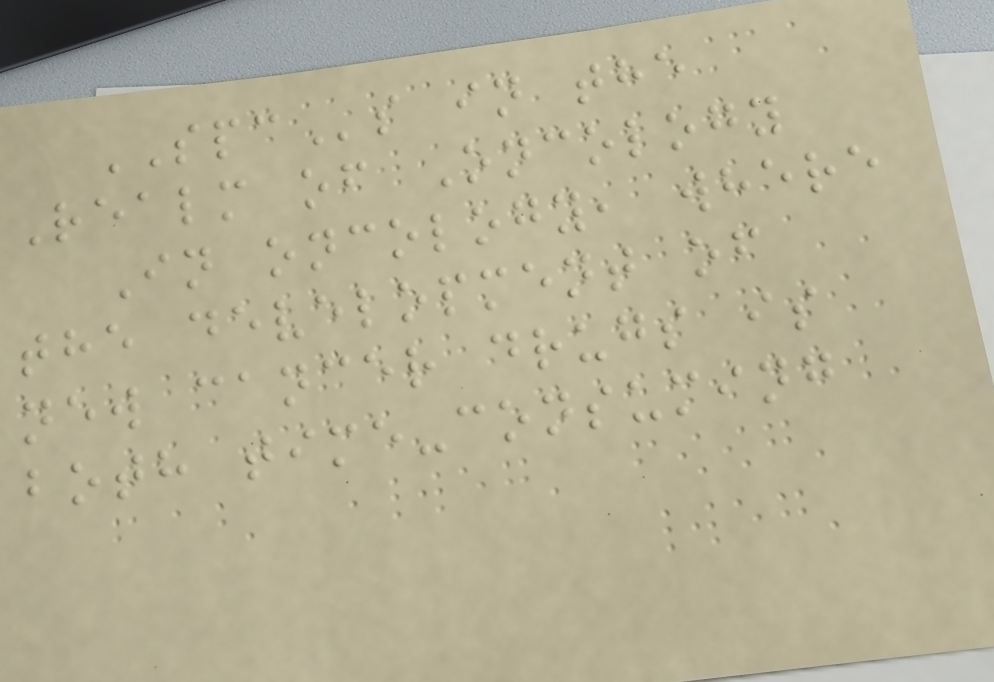SPCs in the
Realm of Oncology
In oncology, where
the development of
new cancer drugs is
both time-consuming
